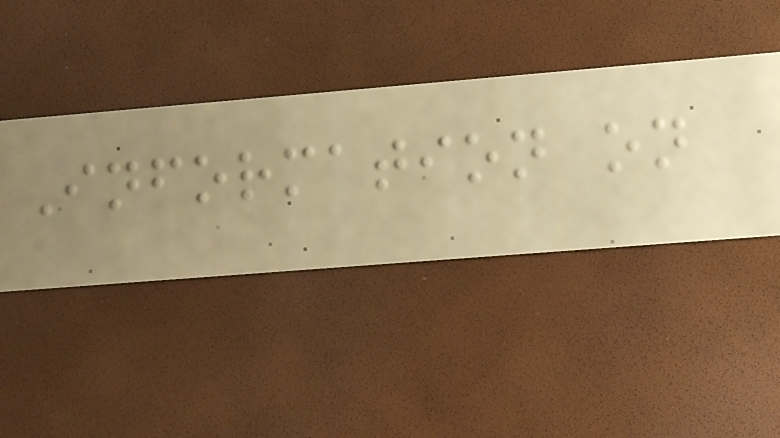Information on
